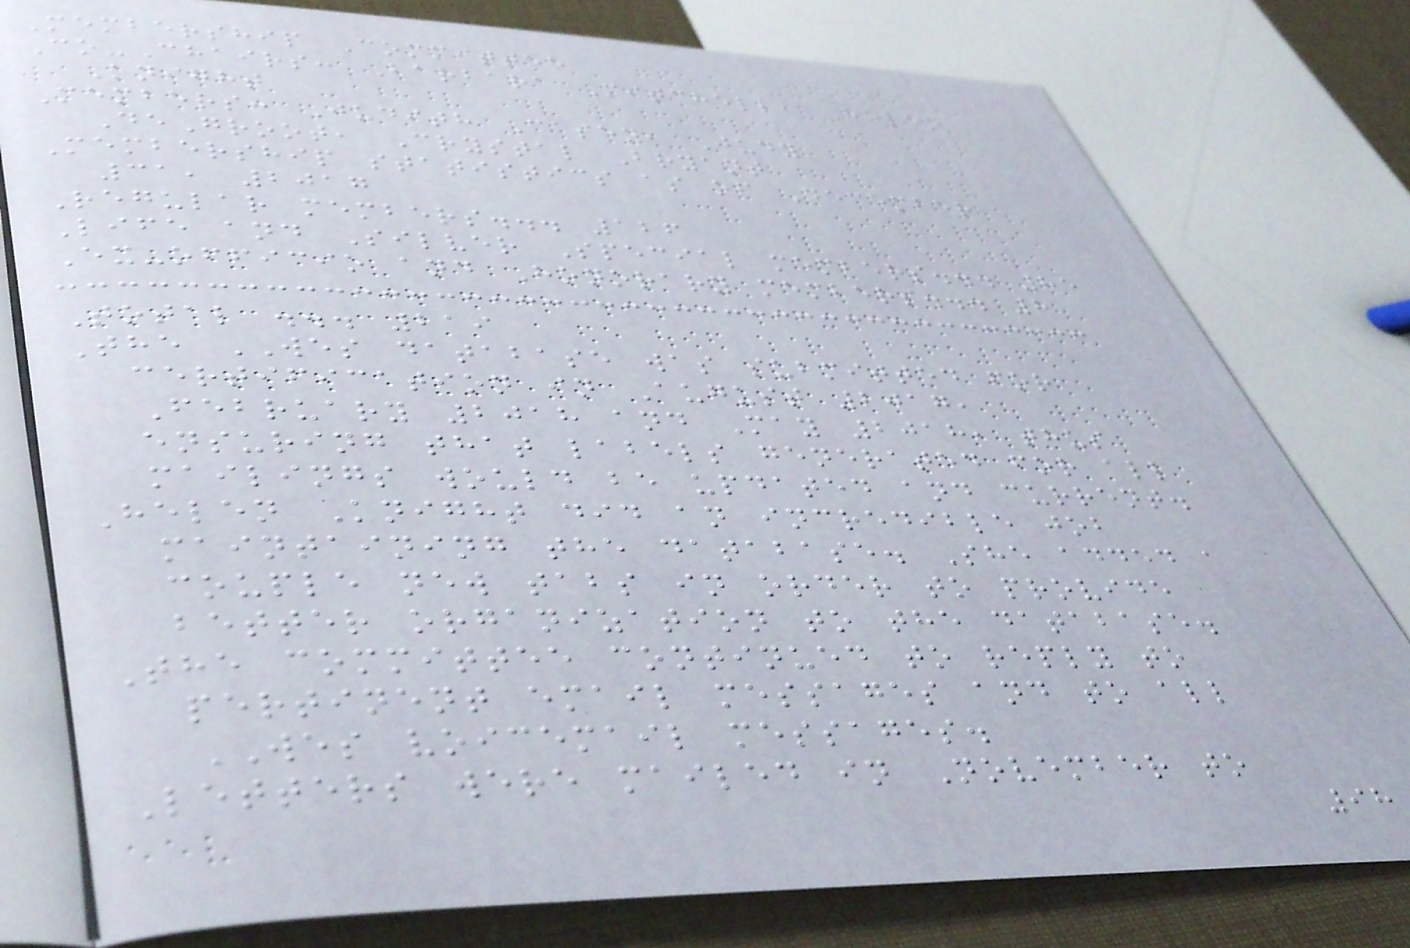Membership Committee
Co-Chairs: Barbara Mitchell, Helen
Knight
Members: Judith Casey, Judy
DeGroot, Crystal Bryant
Membership statistics as of December
31, 2017
Regular members... 126
Life and Silver Special members... 85
Ex-officio and Honorary members... 8
Total ... 219
The WES database was submitted for
certification in August 2017,
February 2018 and May 2018, thus
ensuring that labels generated for all
mailings would be updated and current.
Helen Knight did an incredible job
maintaining the database. She added a
couple new tabs in order to provide
better organization to the database.
The committee continued to reply to
pertinent email messages and to all
WES voicemail messages.
Letters were mailed in November to
98
